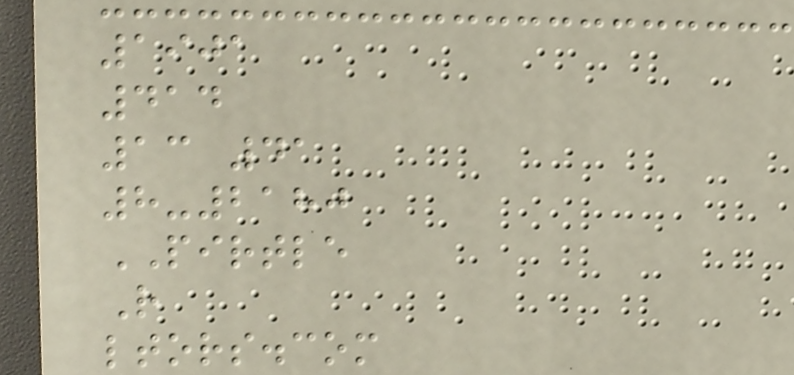1901
414
13 41
8-2180
PIRTLE
R
ltors.com
